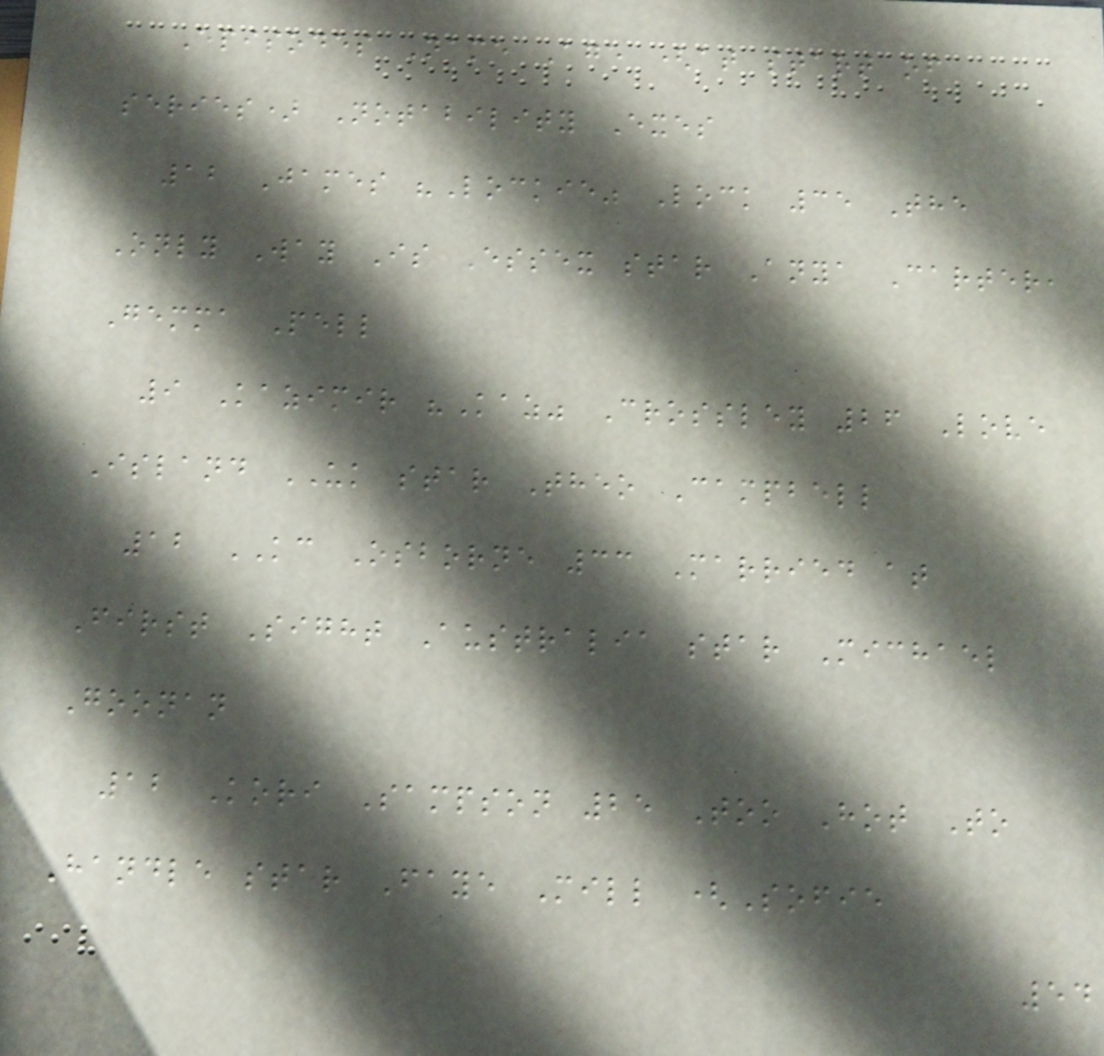Episodes Name Age (at start of
series) Notability Exes
12 James "Lockie" Lock 35 The
Only Way Is Essex star Anya Carter,
Gemma Pell
9 Kazimir "Kaz" Crossley 26 Love
Island UK star Theo Campbell
12 KC Osborne 33 Married at
First Sight Australia star Michael
Goonan
12 Kori Sampson 25 Too Hot To
Handle star Faye Mill (Sofie
54
